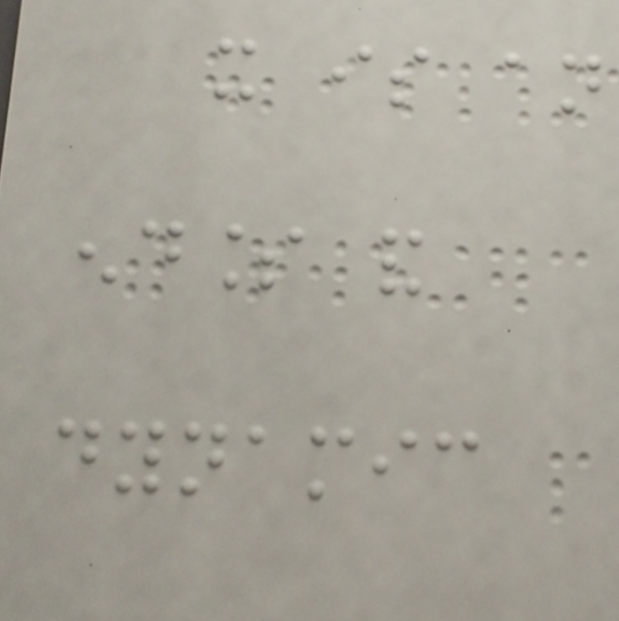it is an
endless and
dynamic
